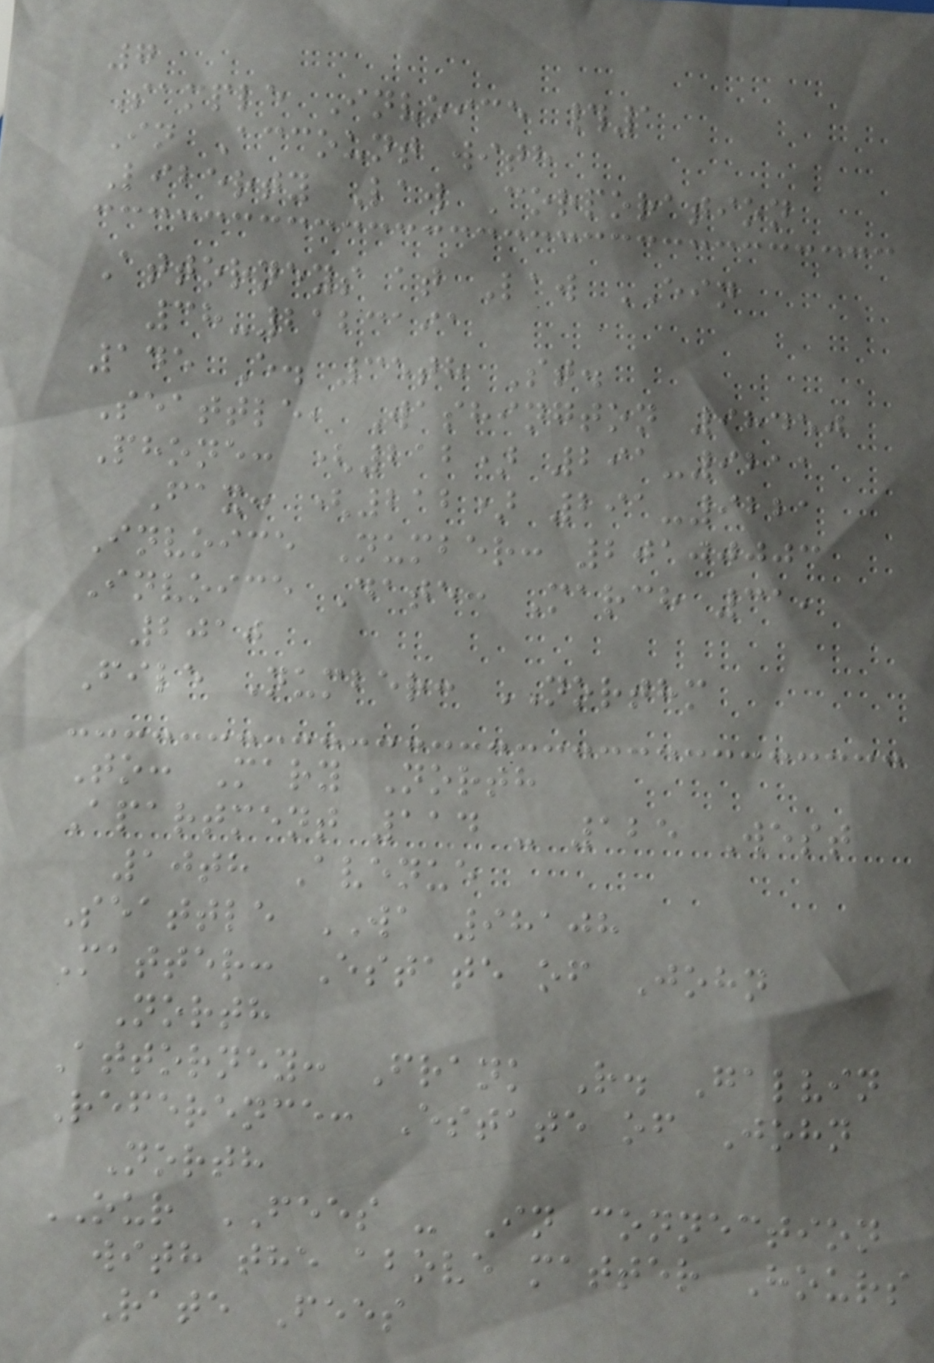7
Sample Invoice #1
In Account with
Liberty Law Corporation
Attorneys at Law EIN
38-2123191
145 E. 35th St.
Seattle, Washington 98450
Phone: (212) 291-9211
Fax: (212) 291-9221
Invoice Number: 20100003
Invoice Date: March 31,
2010
File Number: NORTHM
To: Mary North
Apartment 114 - 125 West
10th Avenue
Seattle WA 98108
Matter: Estate of John
North
Attorney: Frank R. Galvin
Reference: Estate of John
North
OUR FEES - In connection
with the above matter Hours
Rate Fees
